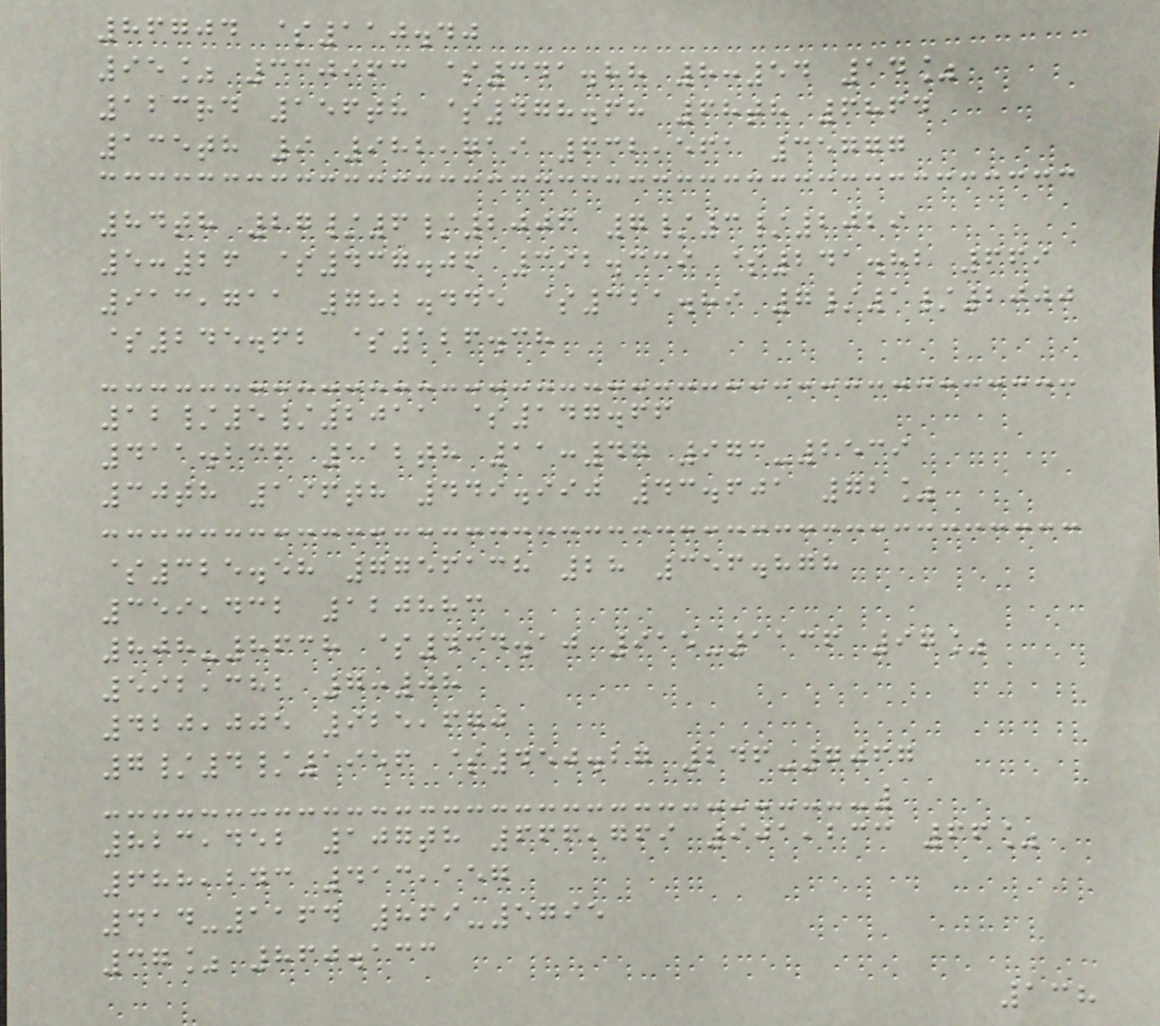86704 $110.40
95% 330963 $341.88 8:54 14%
123rd 156th $478.68 68th 6864
135th 9 982,719 632,561 35777
84th 27/6/2006 7/3/2029
5:26 $437.06 392.339 $241.82 669
913,711 782.445 $321.89 7/1/2000
$245.62 $126.38
12/5/2011 $147.66
411.236 112th 11:47 973-2539
30th 196th 449.990 43.601 72%
$325.58 7756138 28 356.878
359,432 120883
808-8638 $434.10 915-1136 97%
592,382 7:08
420,005 925,670
7/4/1956 $450.27 246-7067
823,452 107th 666,769 901,233 66%
688,243 413,157
414-1164 869-5795
37% 860.133
138
